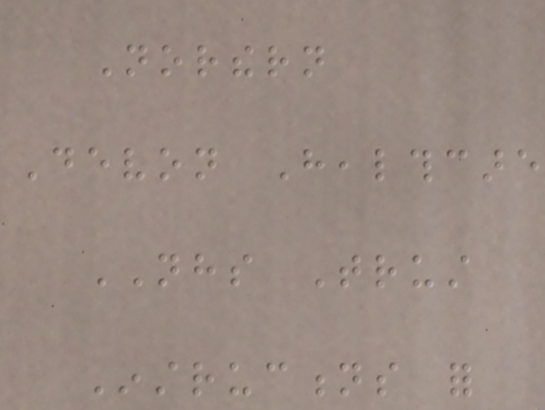Northern
Devon Healthcare
NHS Trust
Instructions for
